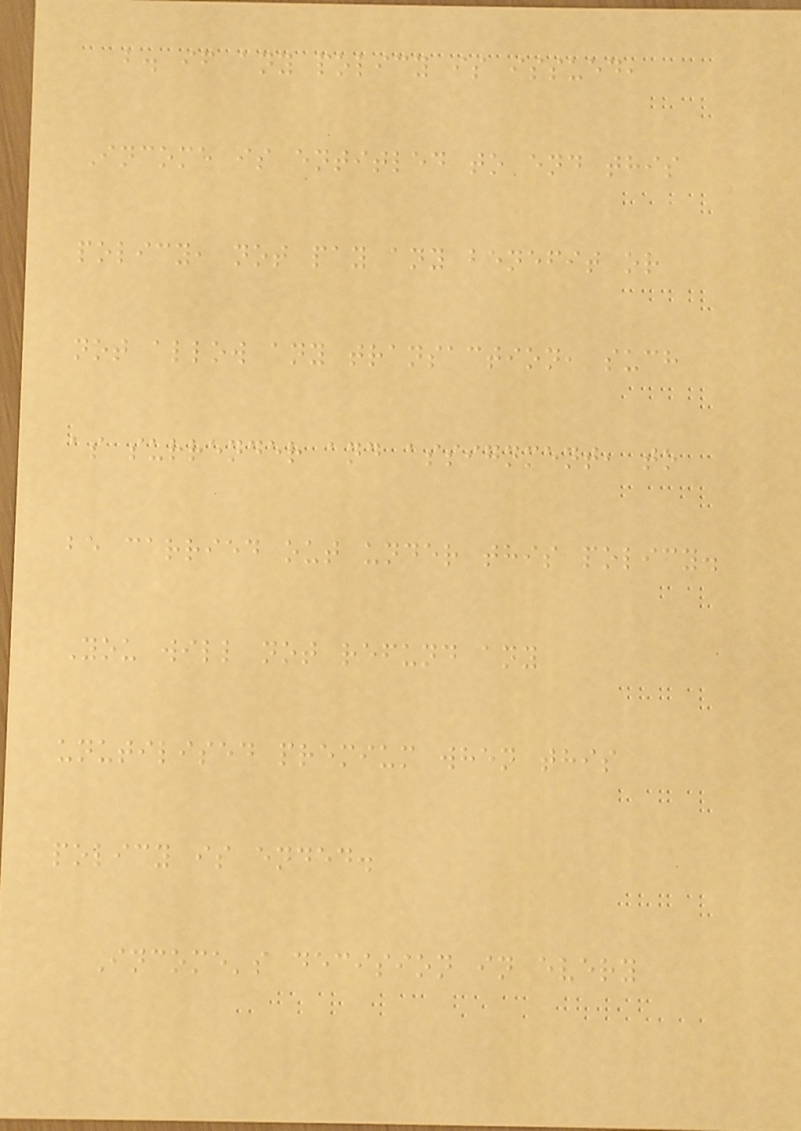b. if any policy is issued,
Income is entitled to end this
policy, not pay any benefit or
not allow any transaction, such
as surrender and assignment, to
be carried out under this policy.
You will not refund any
unutilised premium when this
policy is ended.
Income's decision in every
